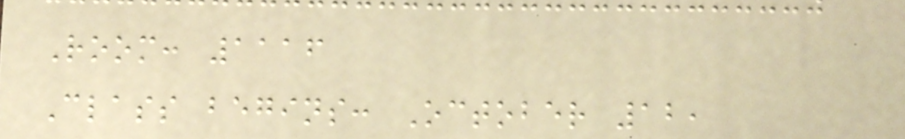Room: 1116
Class begins: October 12,
